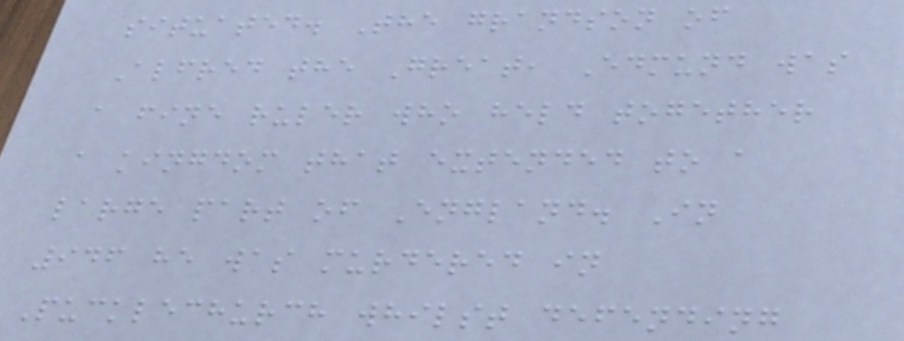situated. The grandson of
Alfred the Great, Edmund was
a fine ruler who held together
a kingdom that extended to a
large part of England. In
946 he was murdered in
Pucklechurch whilst defending
